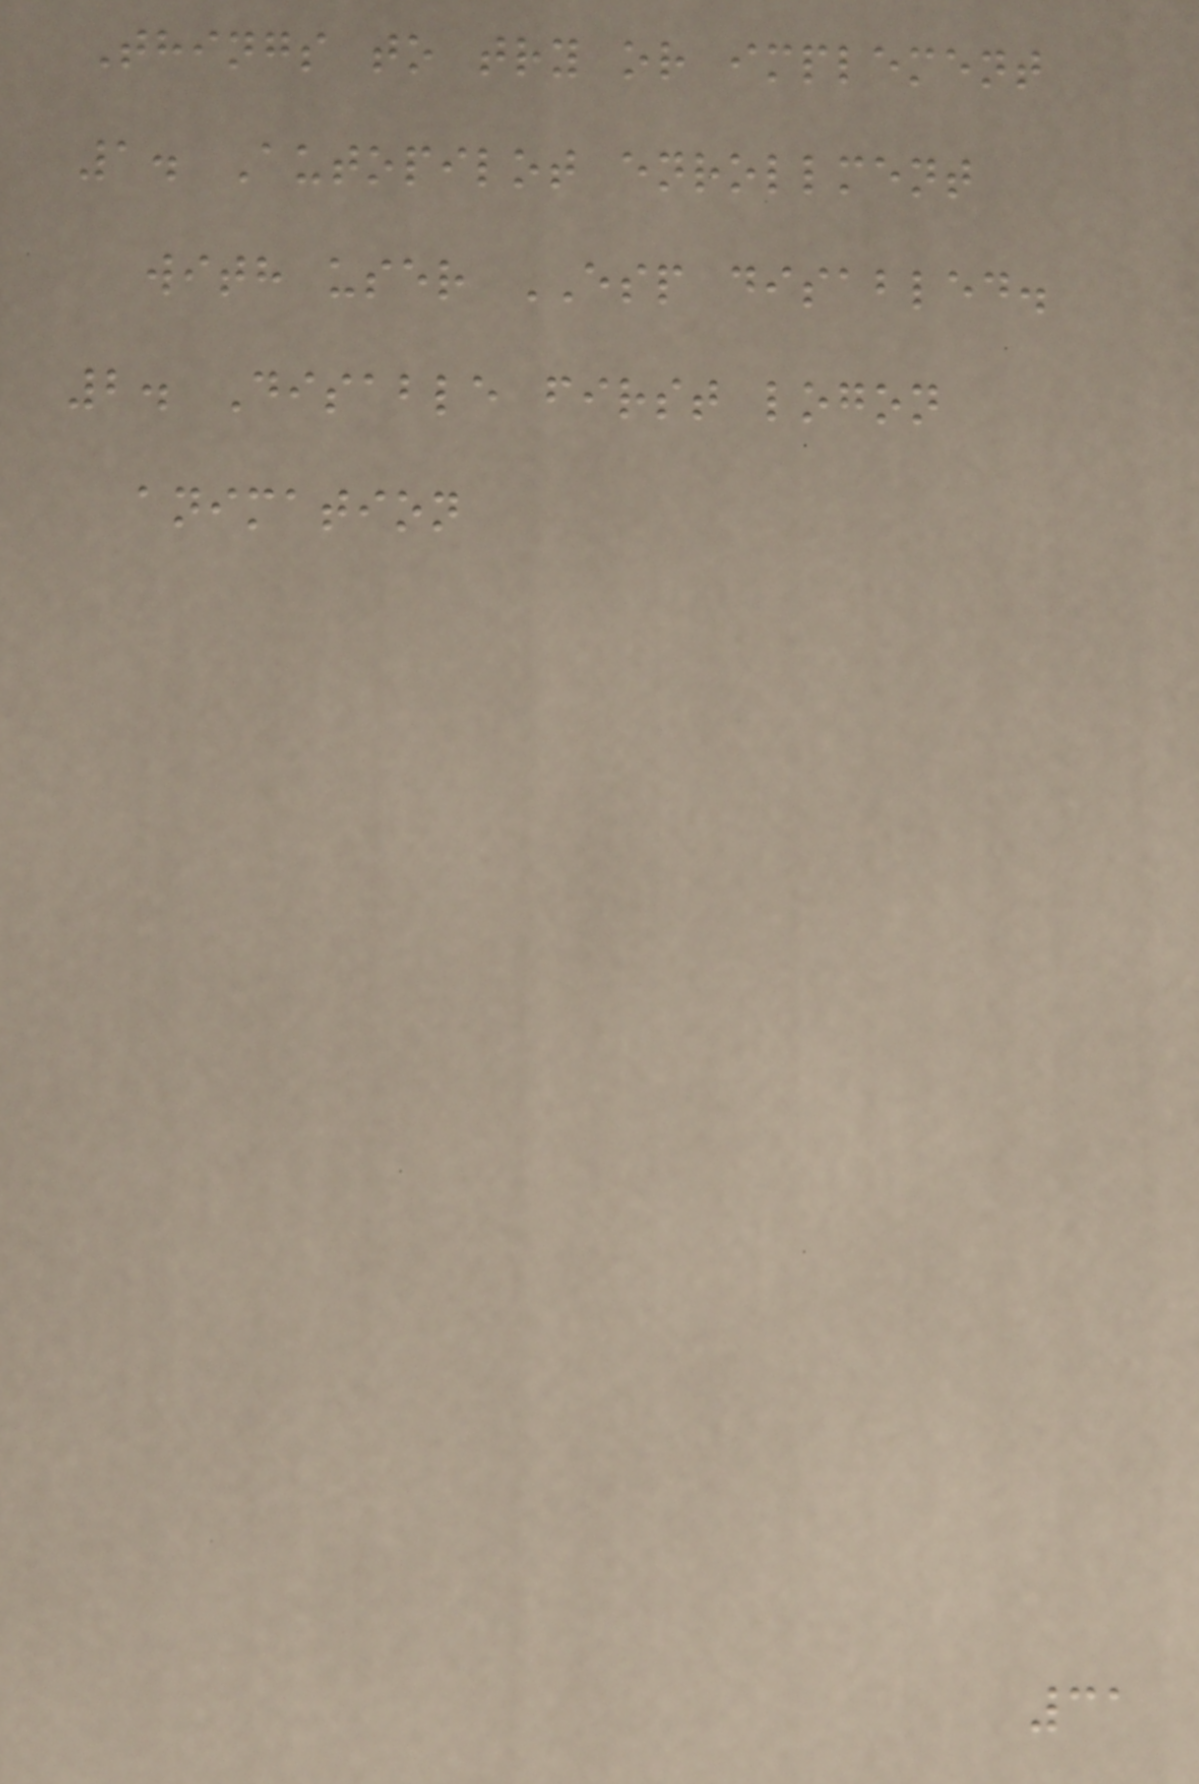Things to try or implement
1. Autopilot enrollment
with user ESP disabled.
2. Disable first logon
animation
31
